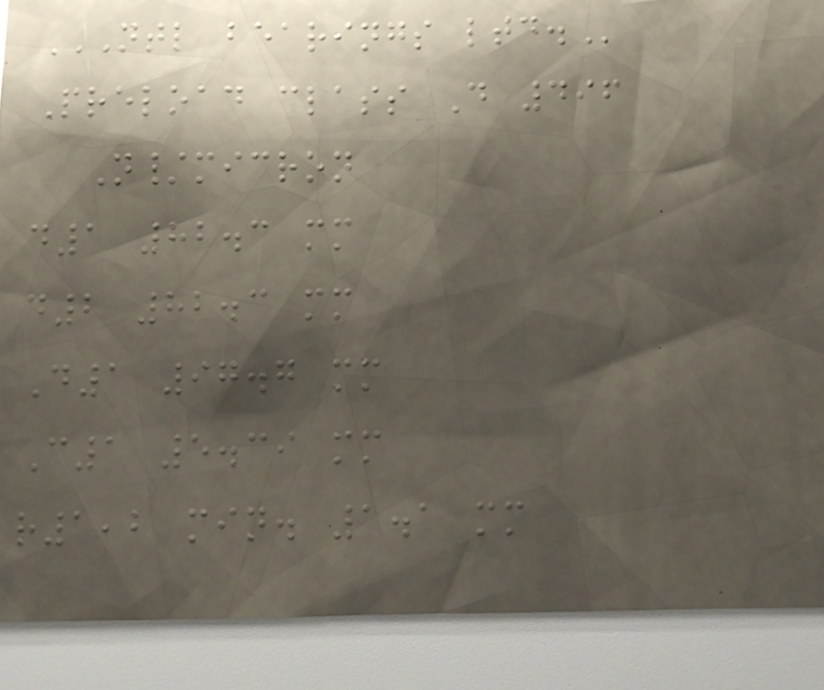NTL BEARINGS LTD.
Preload class D 496
N/micron
d1 82.3 mm
d2 82.3 mm
D1 97.7 mm
C1 5.39 mm
r1,2 min. 1.1 mm
